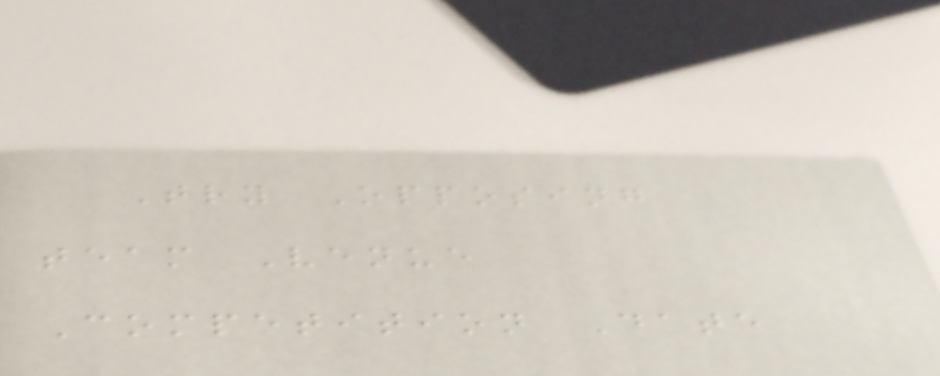Try Opposing
team Venue
Competition Date
